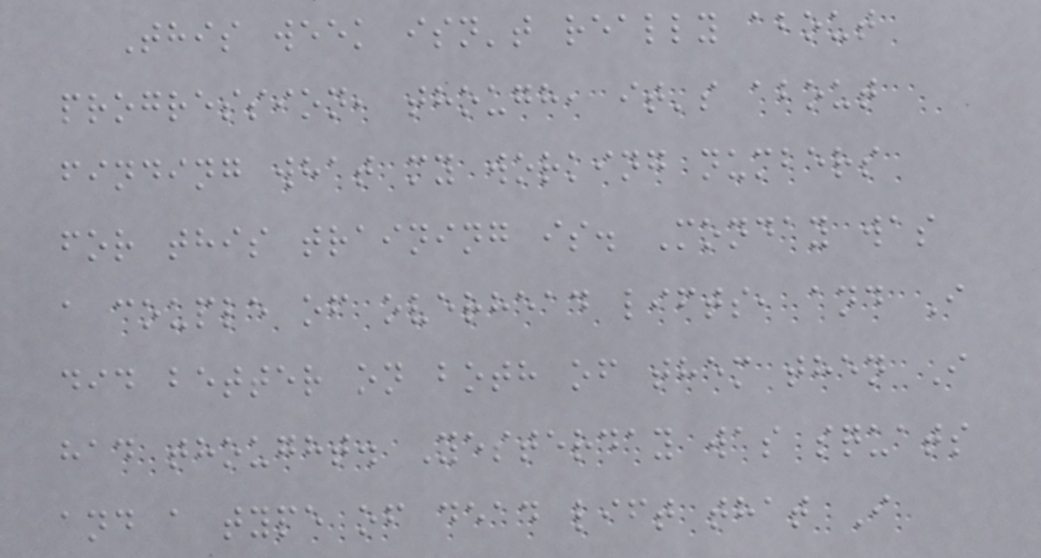This week isn't really about
progression, though, it's about
finding what my working numbers
for this training is. Monday was
a couple of overhead lifts, and I
did better on both of them then I
had thought. Yesterday was squats
and a type of dead lift that I
